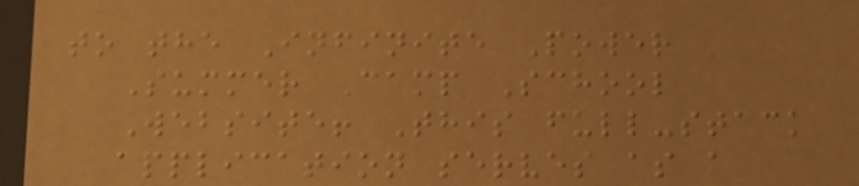to the Infinite Power
Summer Camp School
Website! This full-stack
application serves as a
